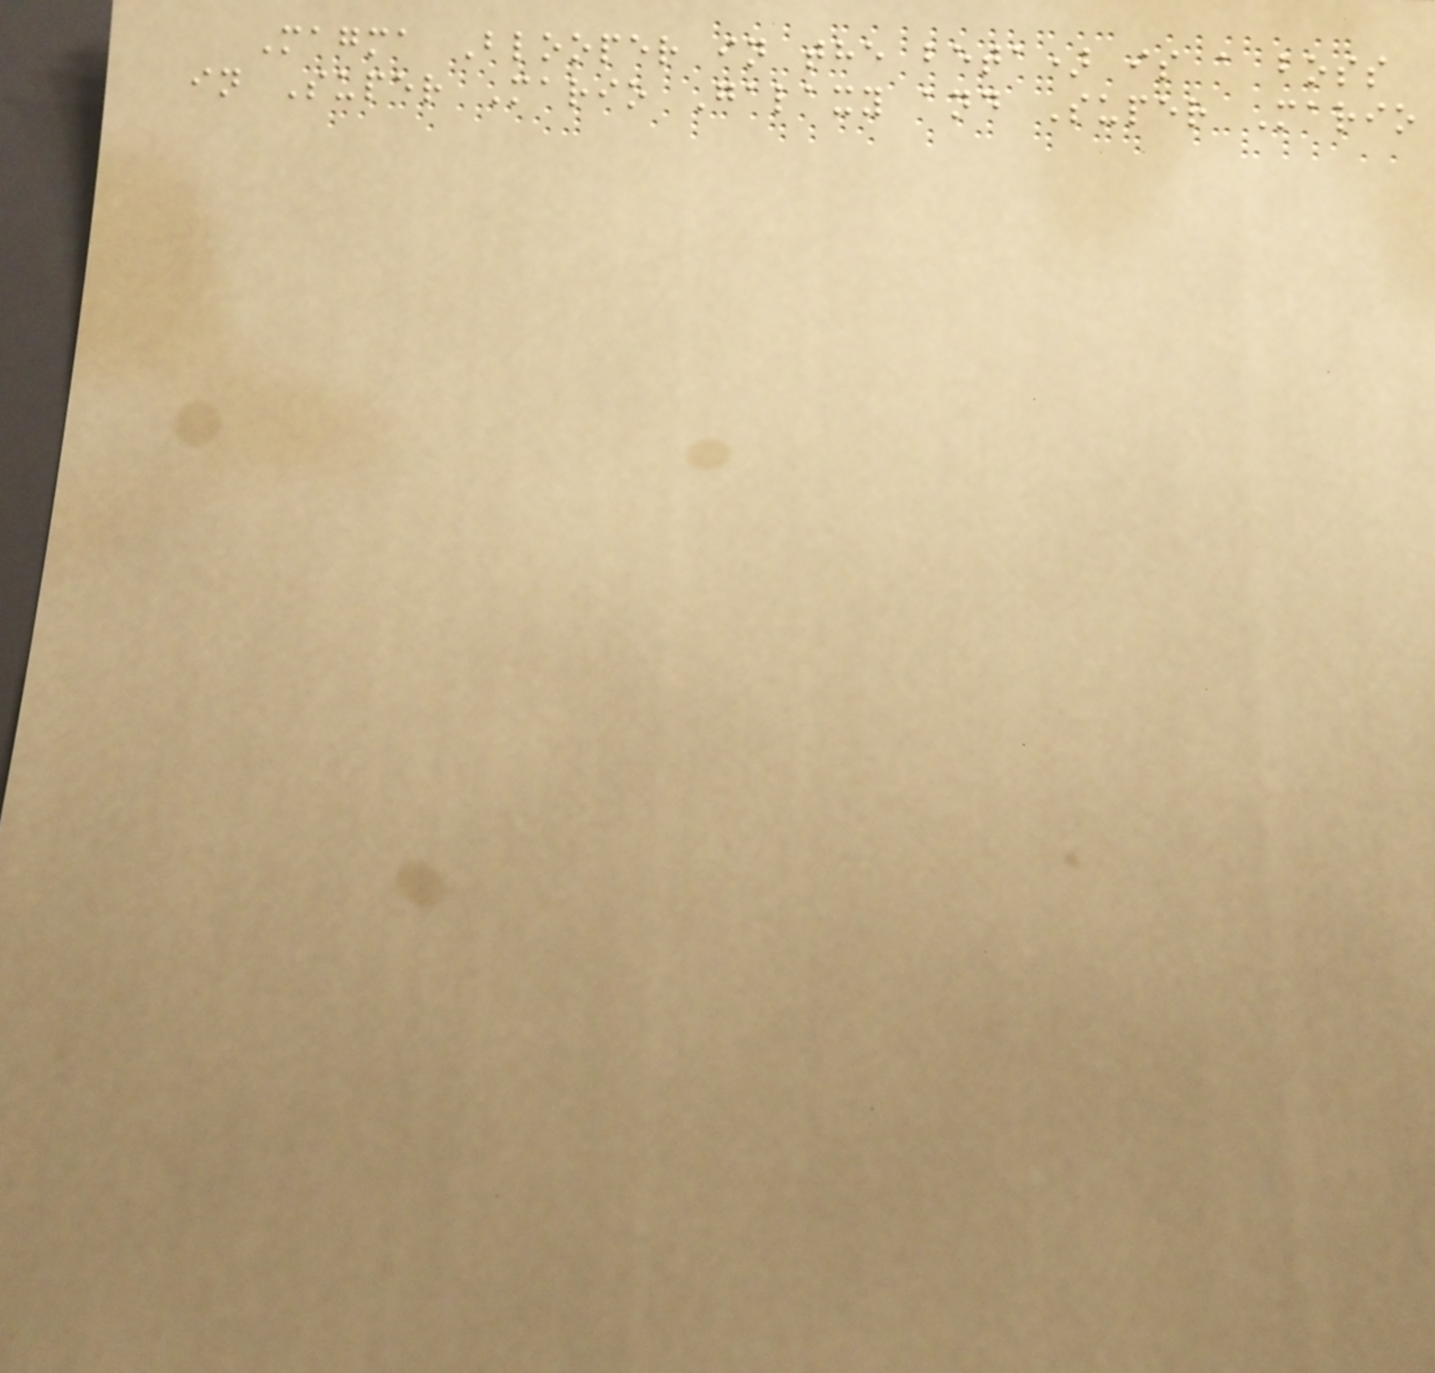Magma Blooper in the beta) is a boss
in Super Mario Galaxy and Super Mario
